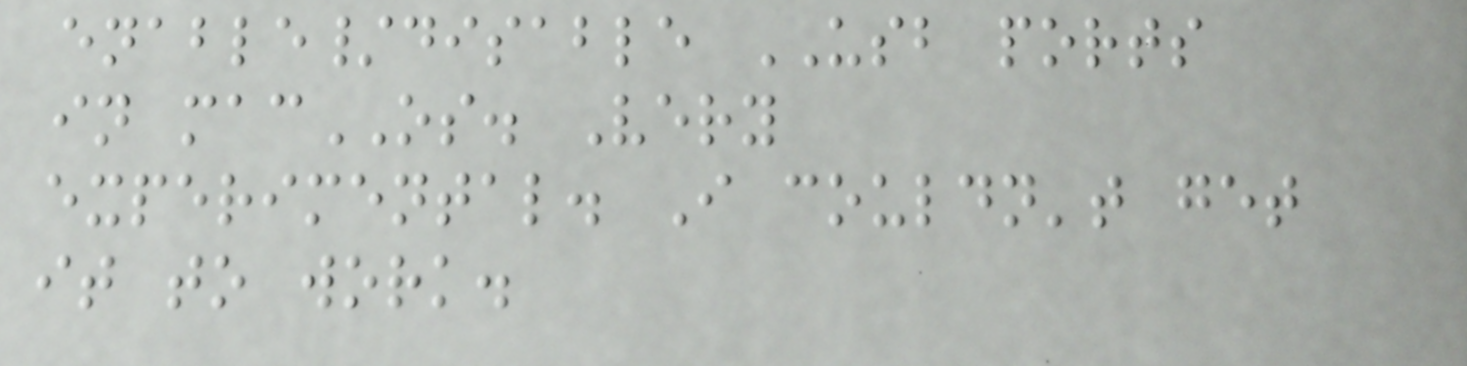enable/disable USB ports
in macOS. Very
experimental. I couldn't get
it to work.
